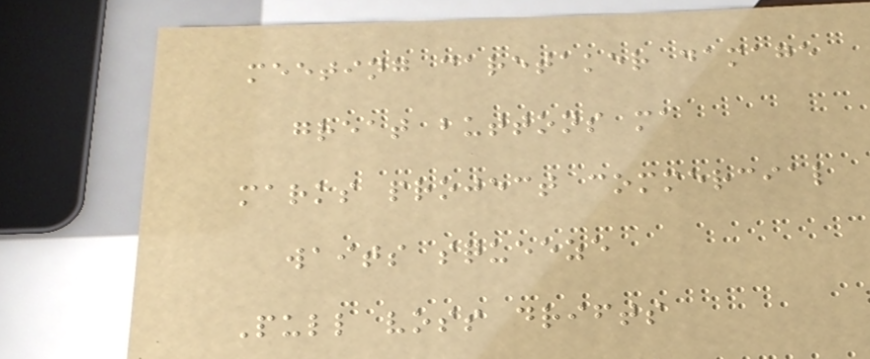meeting caretaker damage
great buttons ma
marks project commercial
waits squeeze
Pull voss drifts
